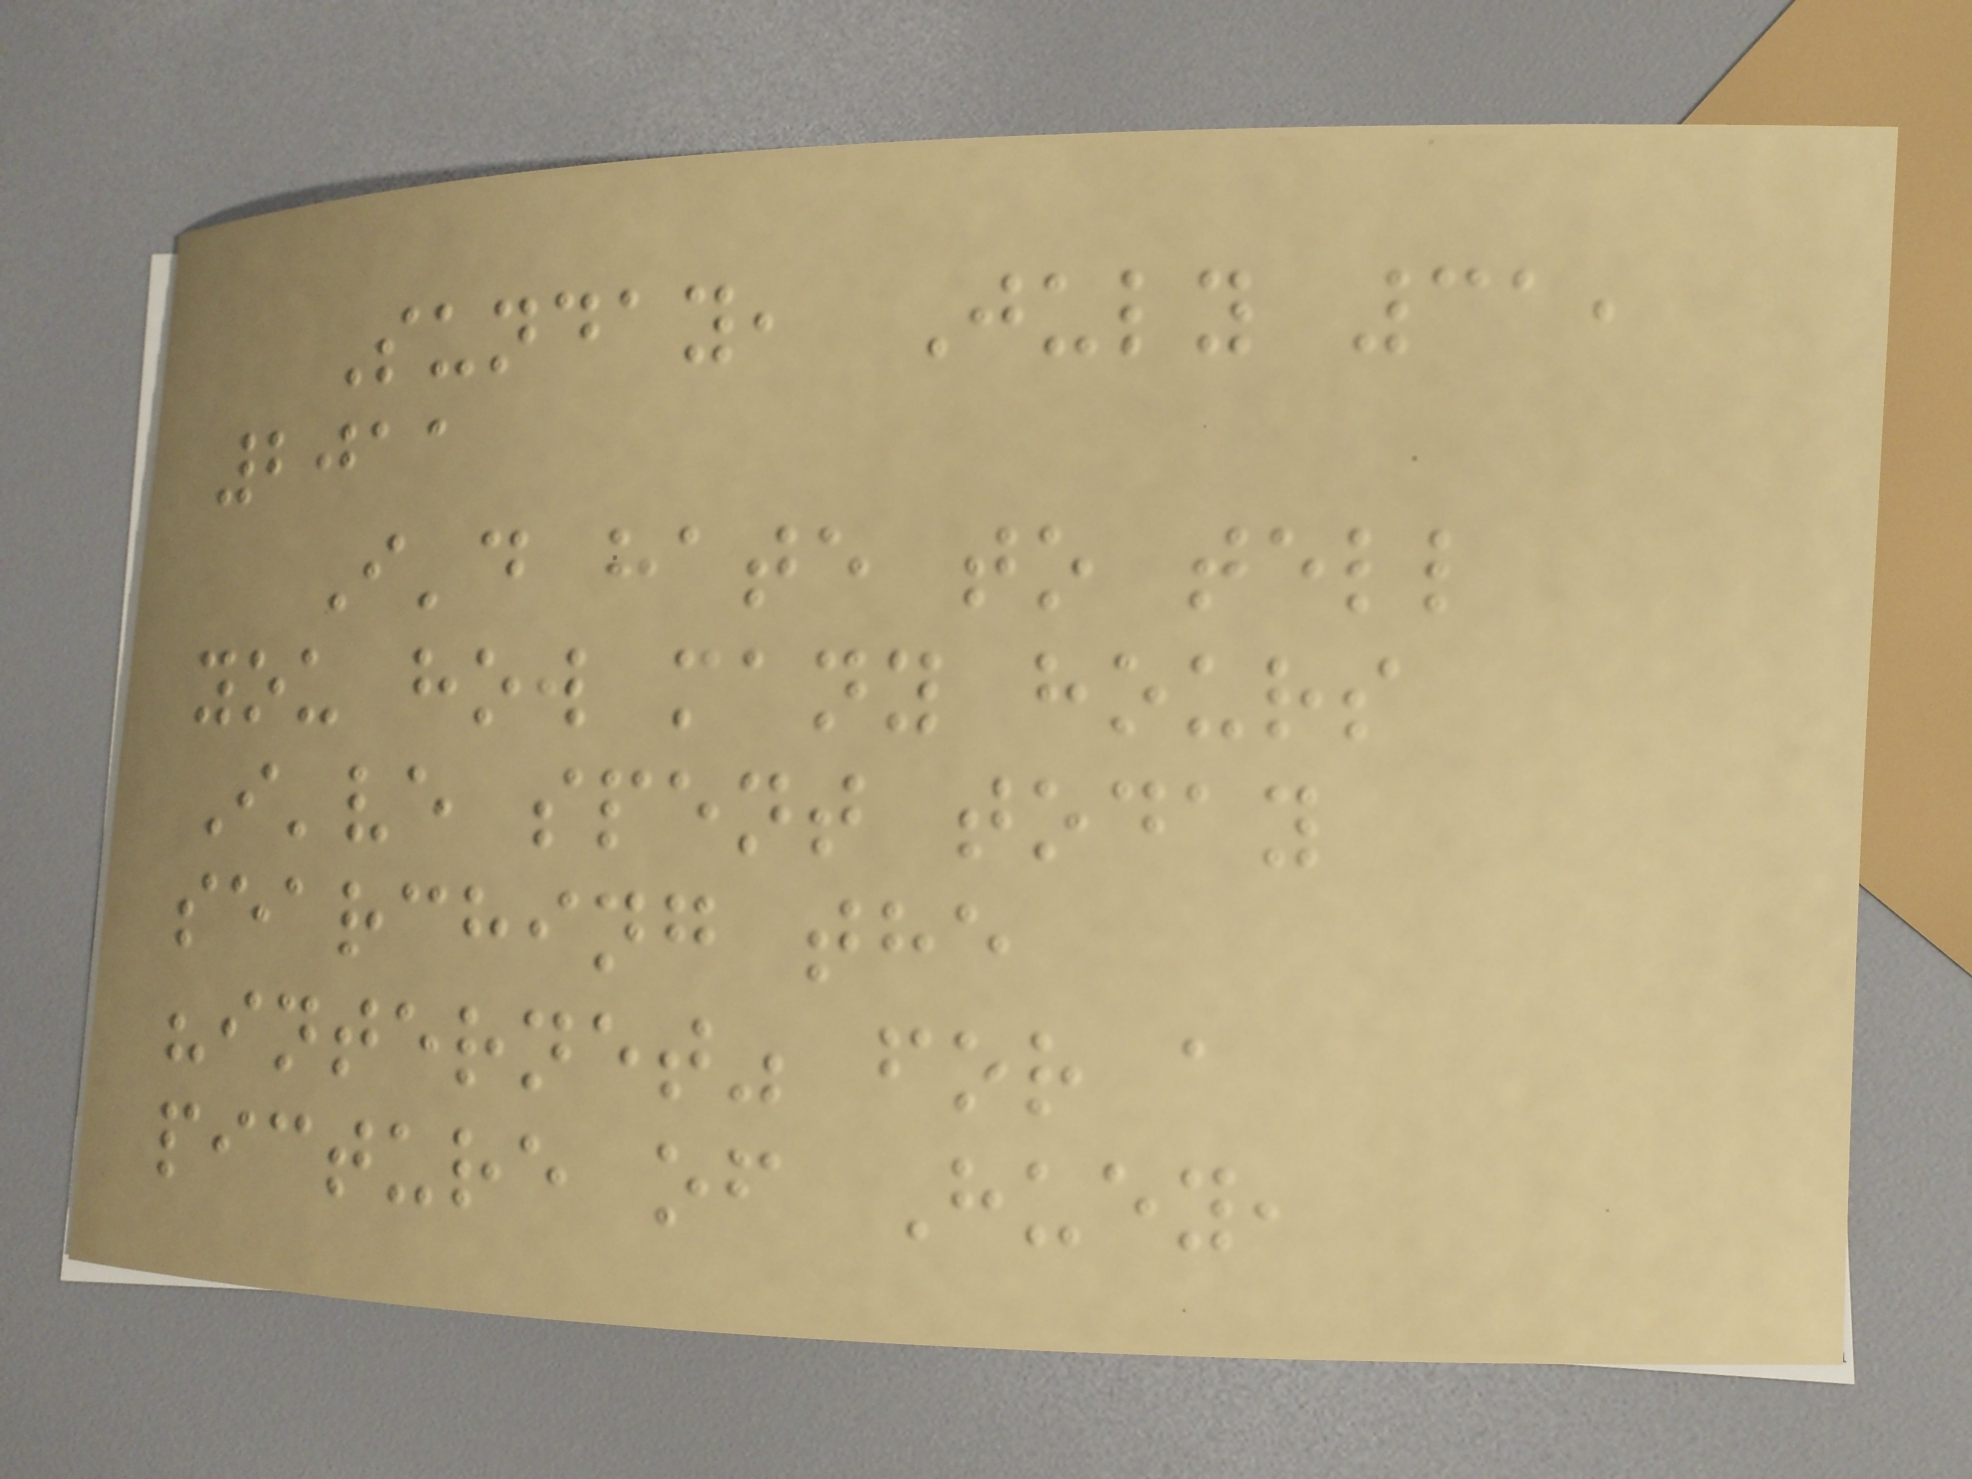Sunday, July 31,
2011
I'd hate to tell
you how many hours
I've spent today
searching the
"internet" for a
picture of Huey,
